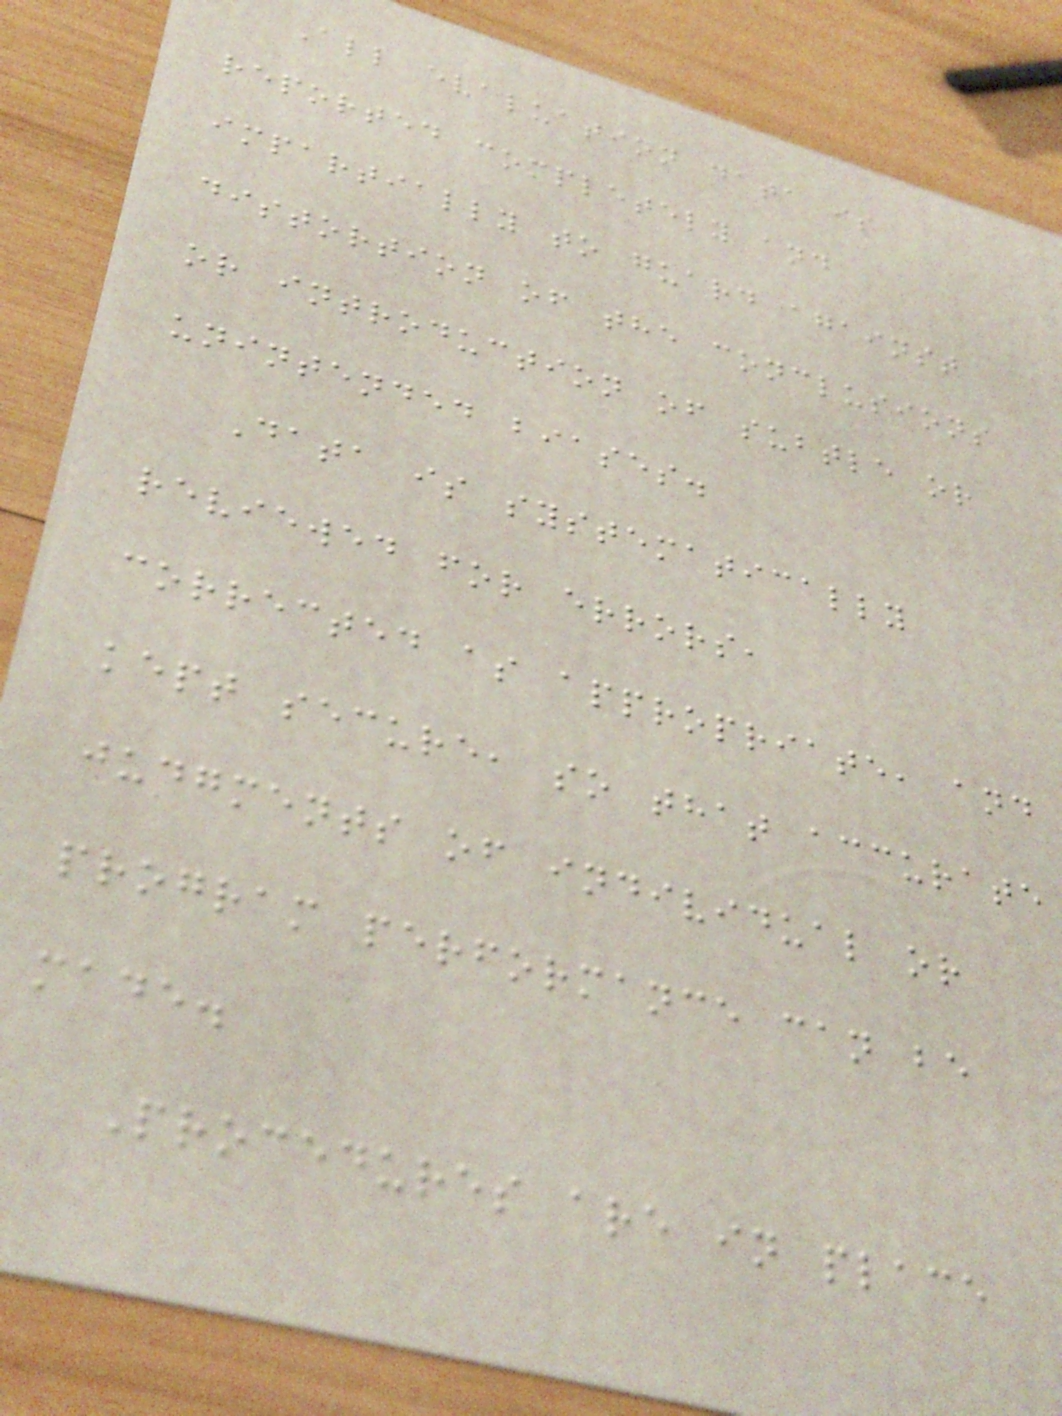All evaluation data is
reported completely and
impartially to guard against
distortion of the conclusions
or introduction of subtle or
unintended biases.
Data is systematically
reviewed for errors,
corrected as appropriate, and
kept secure, so that accurate
judgments of individual or
program performance can be
made.
Procedures are in place
